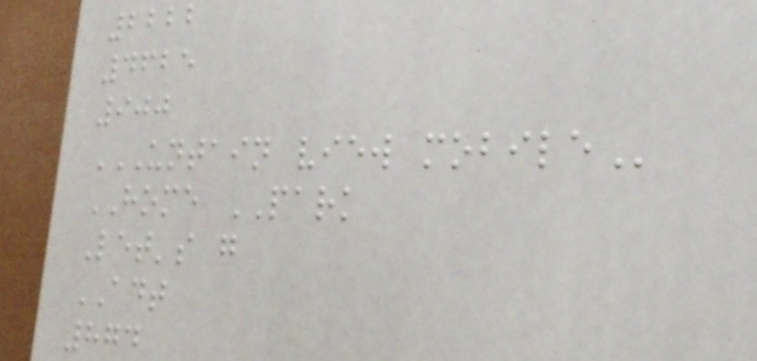2222
4625
900
UNTAIN VIEW MOBILE
HOME PARK
Let's g
ADT
874
